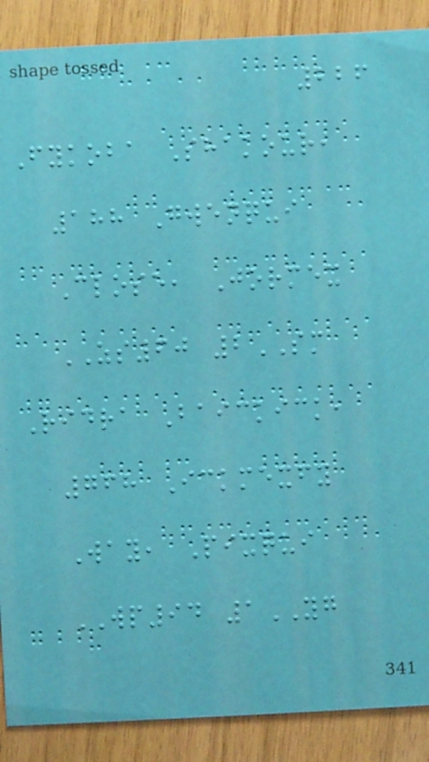226
Fykoba Shakour,
188 Gwenqui
Close, Jormex
ZS60 2SM
Ridra Baickick,
768 Ickmexfy
Way, Pixqui
WP94 1YG
